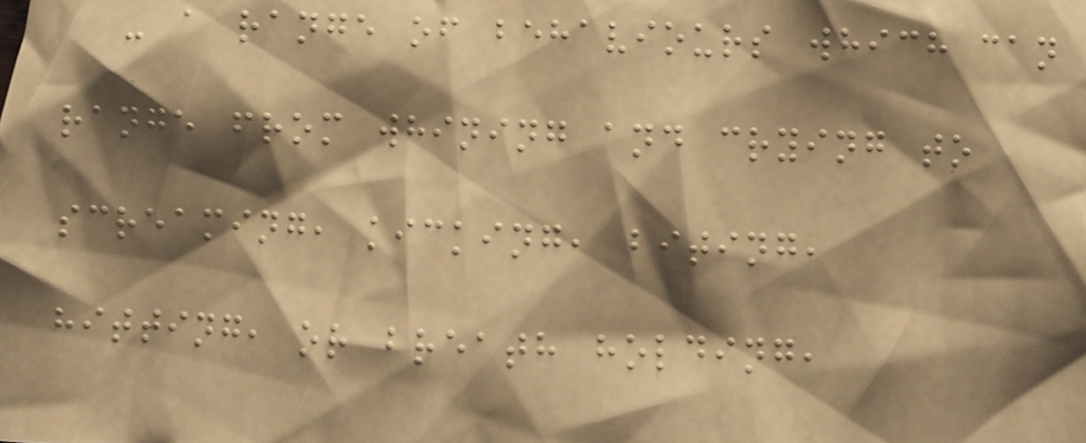- a range of behaviours which can
range from whining and crying to
screaming, kicking, biting,
hitting, or breath holding,
